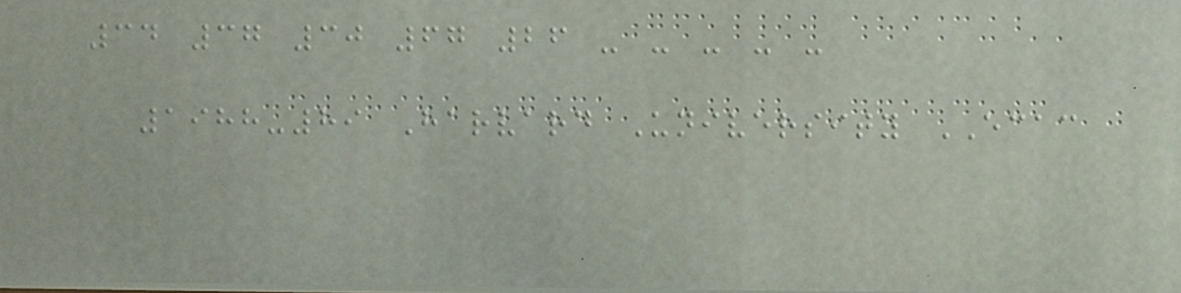34 37 30 67 26 - - - - -
1988-89 Harvard University ECAC
